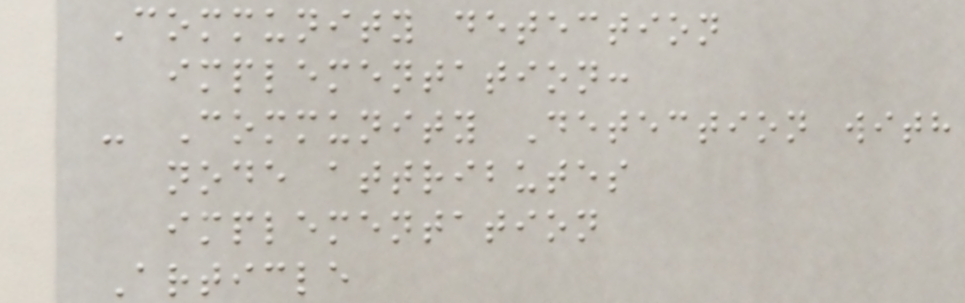Community detection
implementation:
- Community Detection with
node attributes
implementation
Article
